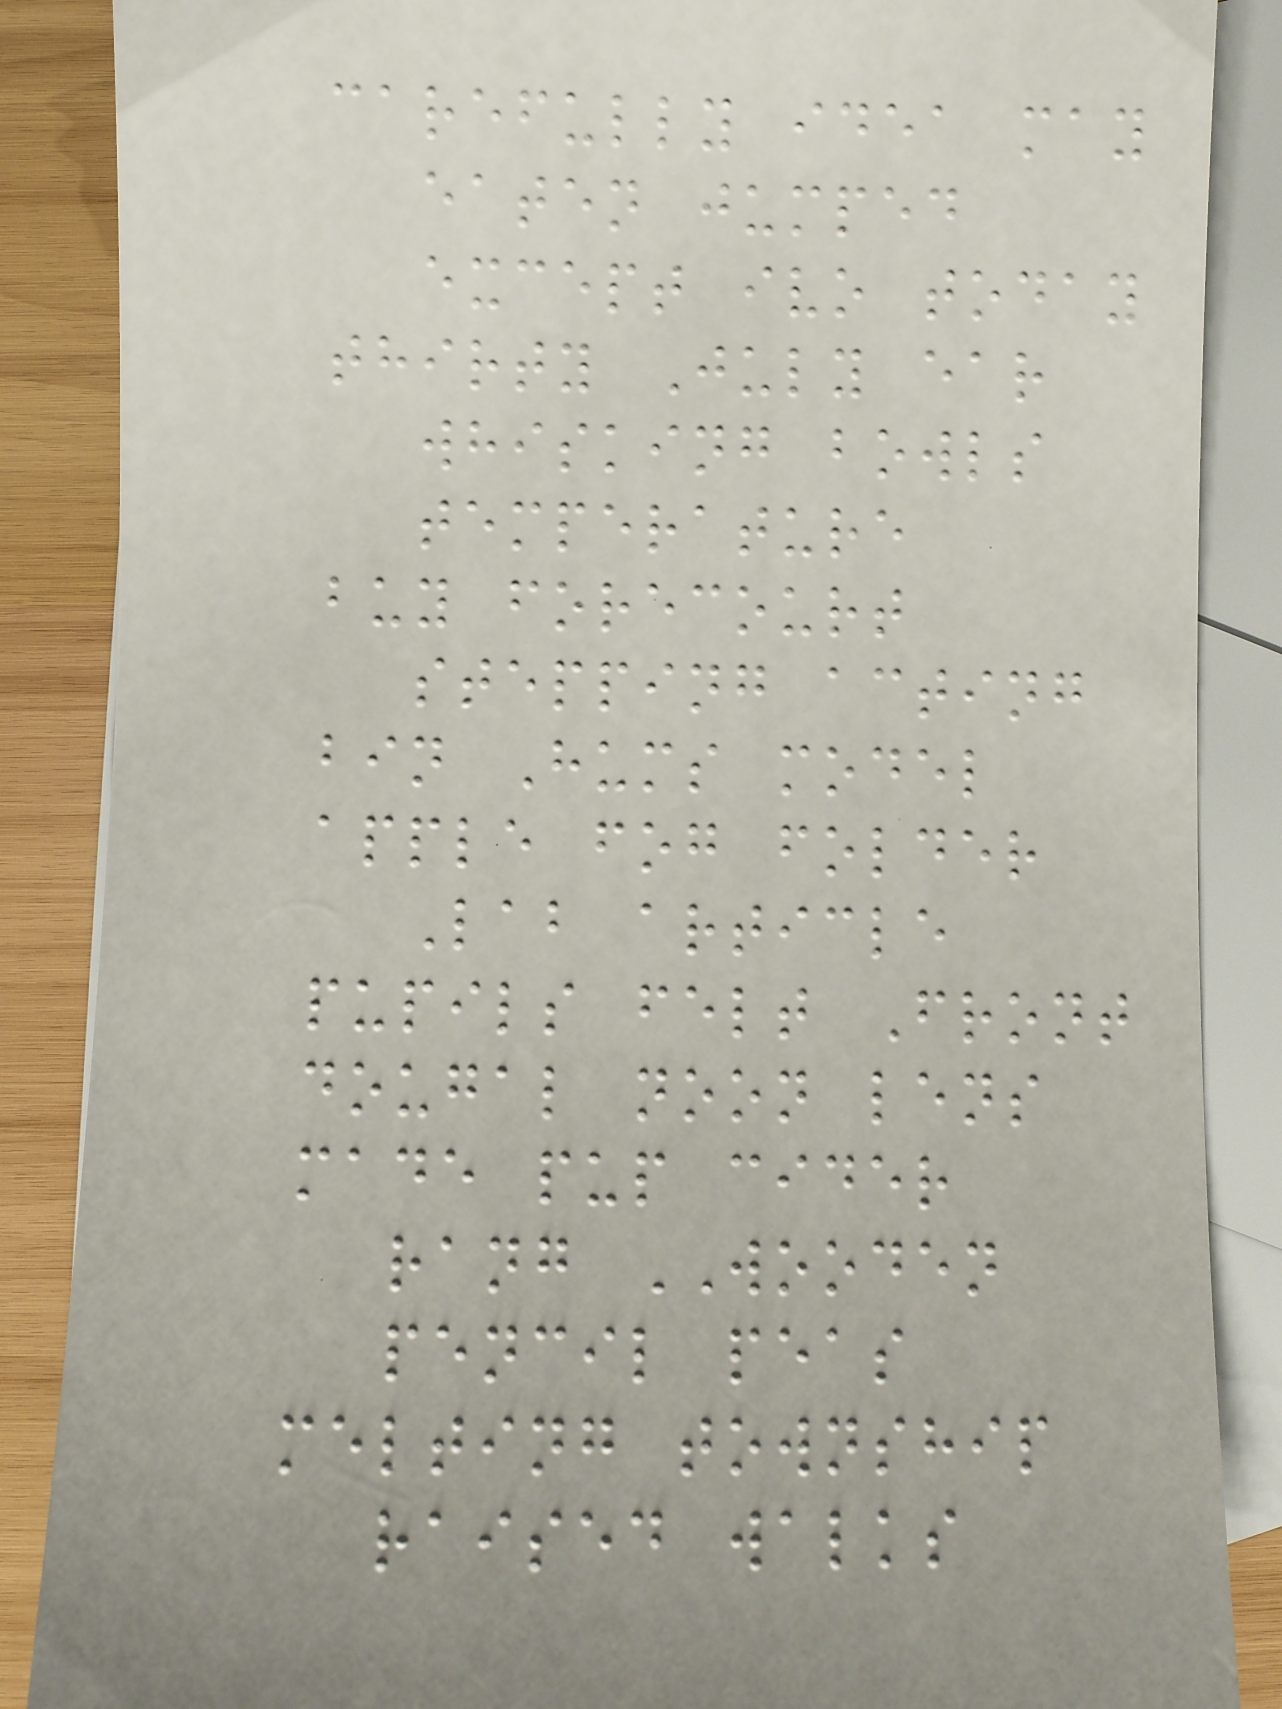carefully idea may
eaten jumped
except ivo today
thirty July ear
whisking bowls
temperature
buy forecourt
stepping acting
bin Hums model
apple fog folder
Lab article
pupils felt Front
dougal noon lens
made pup cider
rang WOODEN
pencil peas
melting township
raised walks
